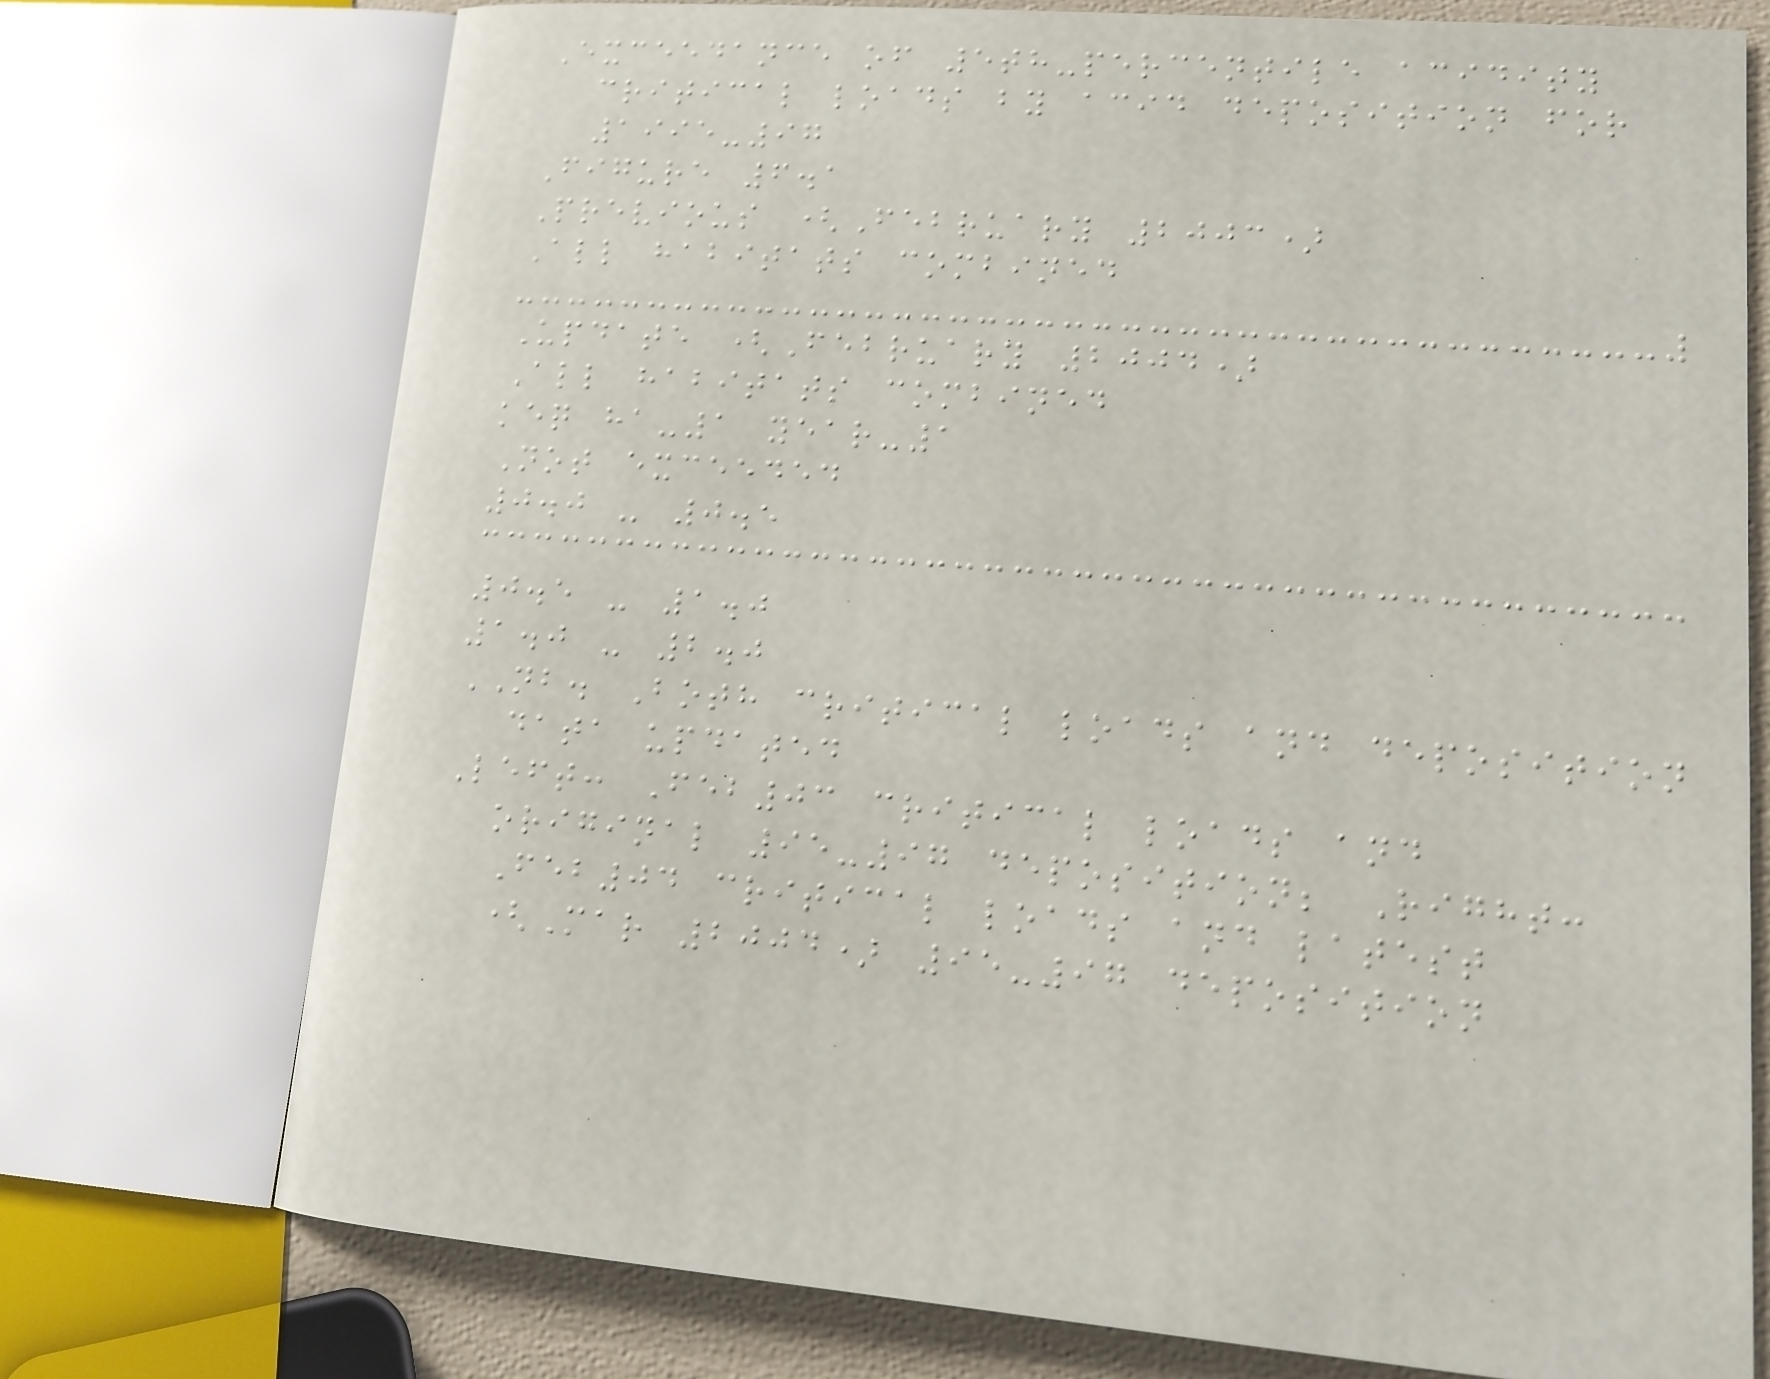Exceedance of 5th-percentile acidity
critical loads by acid deposition for
1995-97
Figure 6.1
Previous (February 2003)
All habitats combined
Update (February 2004)
All habitats combined
keq ha-1 year-1
Not exceeded
0.0 - 0.5
0.5 - 1.0
1.0 - 2.0
NB. Both critical loads and deposition
data updated
Left: Feb03 critical loads and
original 95-97 deposition; Right:
Feb04 critical loads and latest
(Mar 2004) 95-97 deposition
